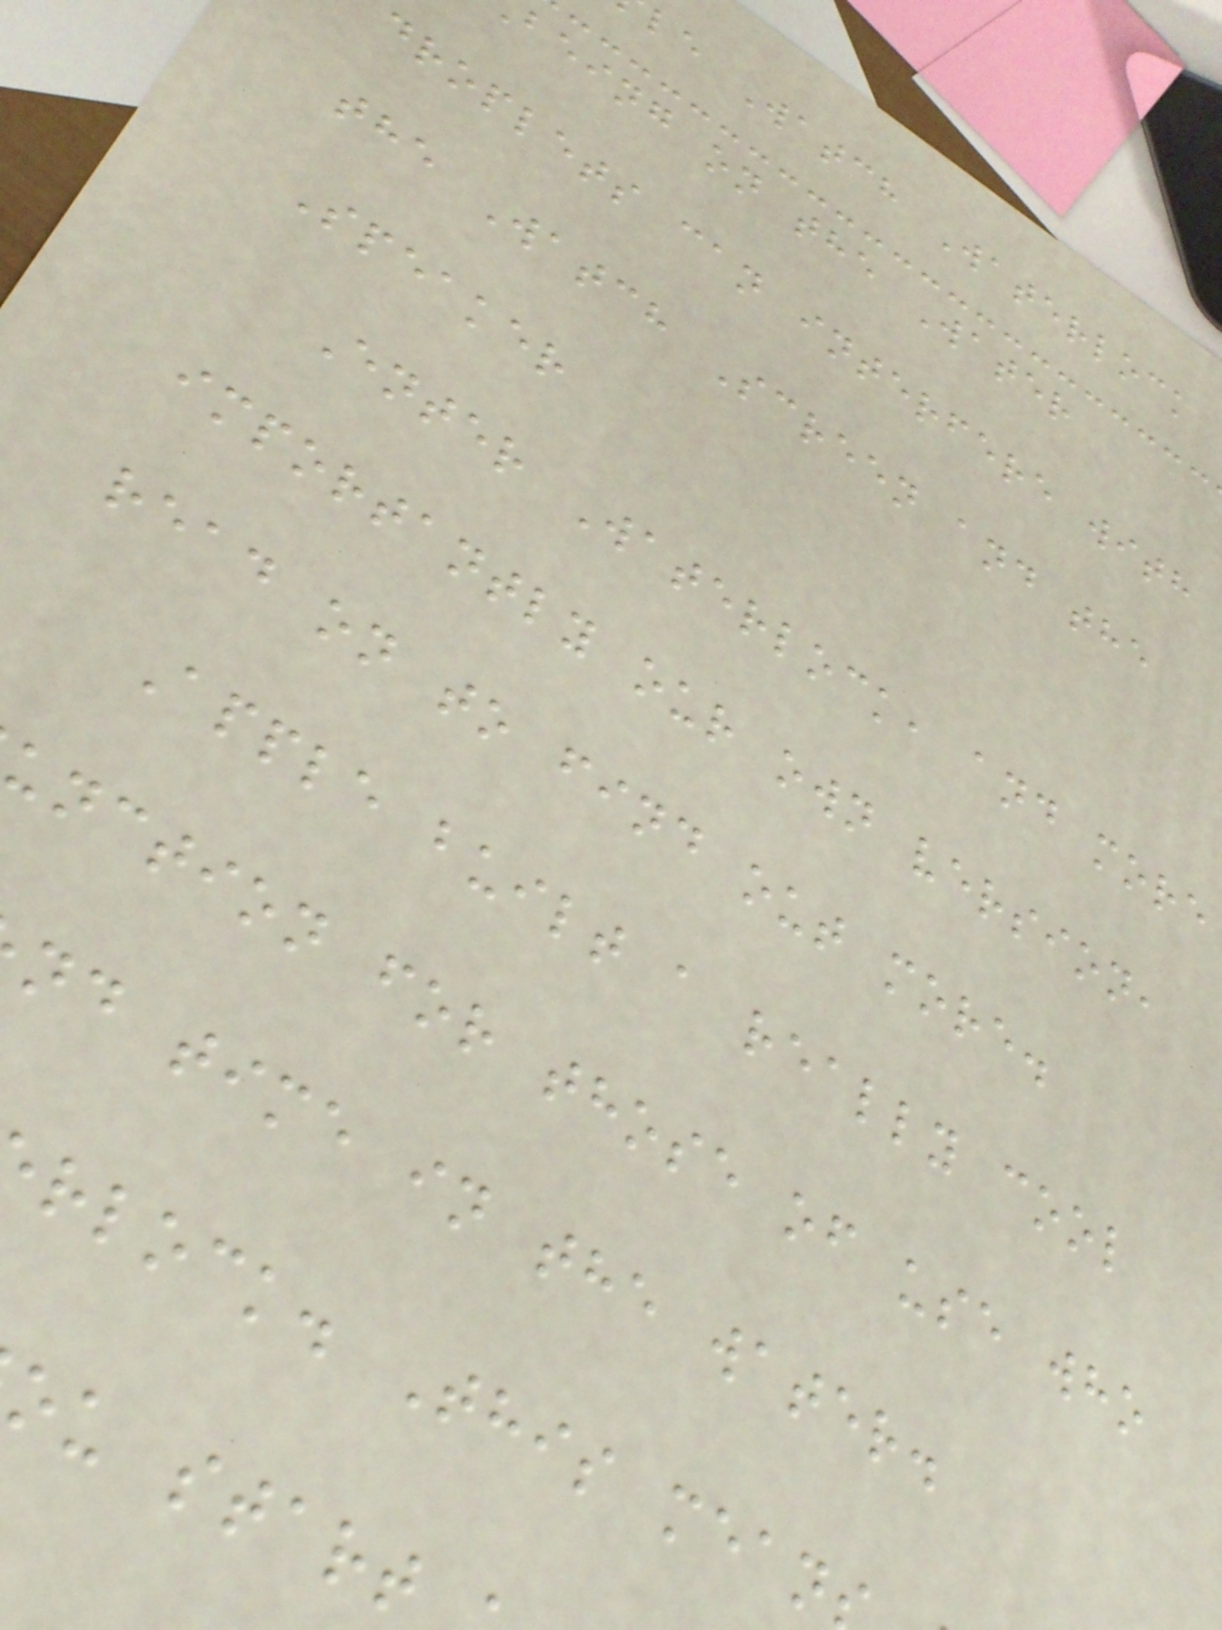le Watch Waterlock
being on the Water
droplets can interfere with
the Watch Screen and the
Speaker
Enter Waterlock, and more
importantly our own version,
read on to find out more.
Apple built a really cool
unction for those of use who
nd time in the water.
rlock. This mean
ou start
